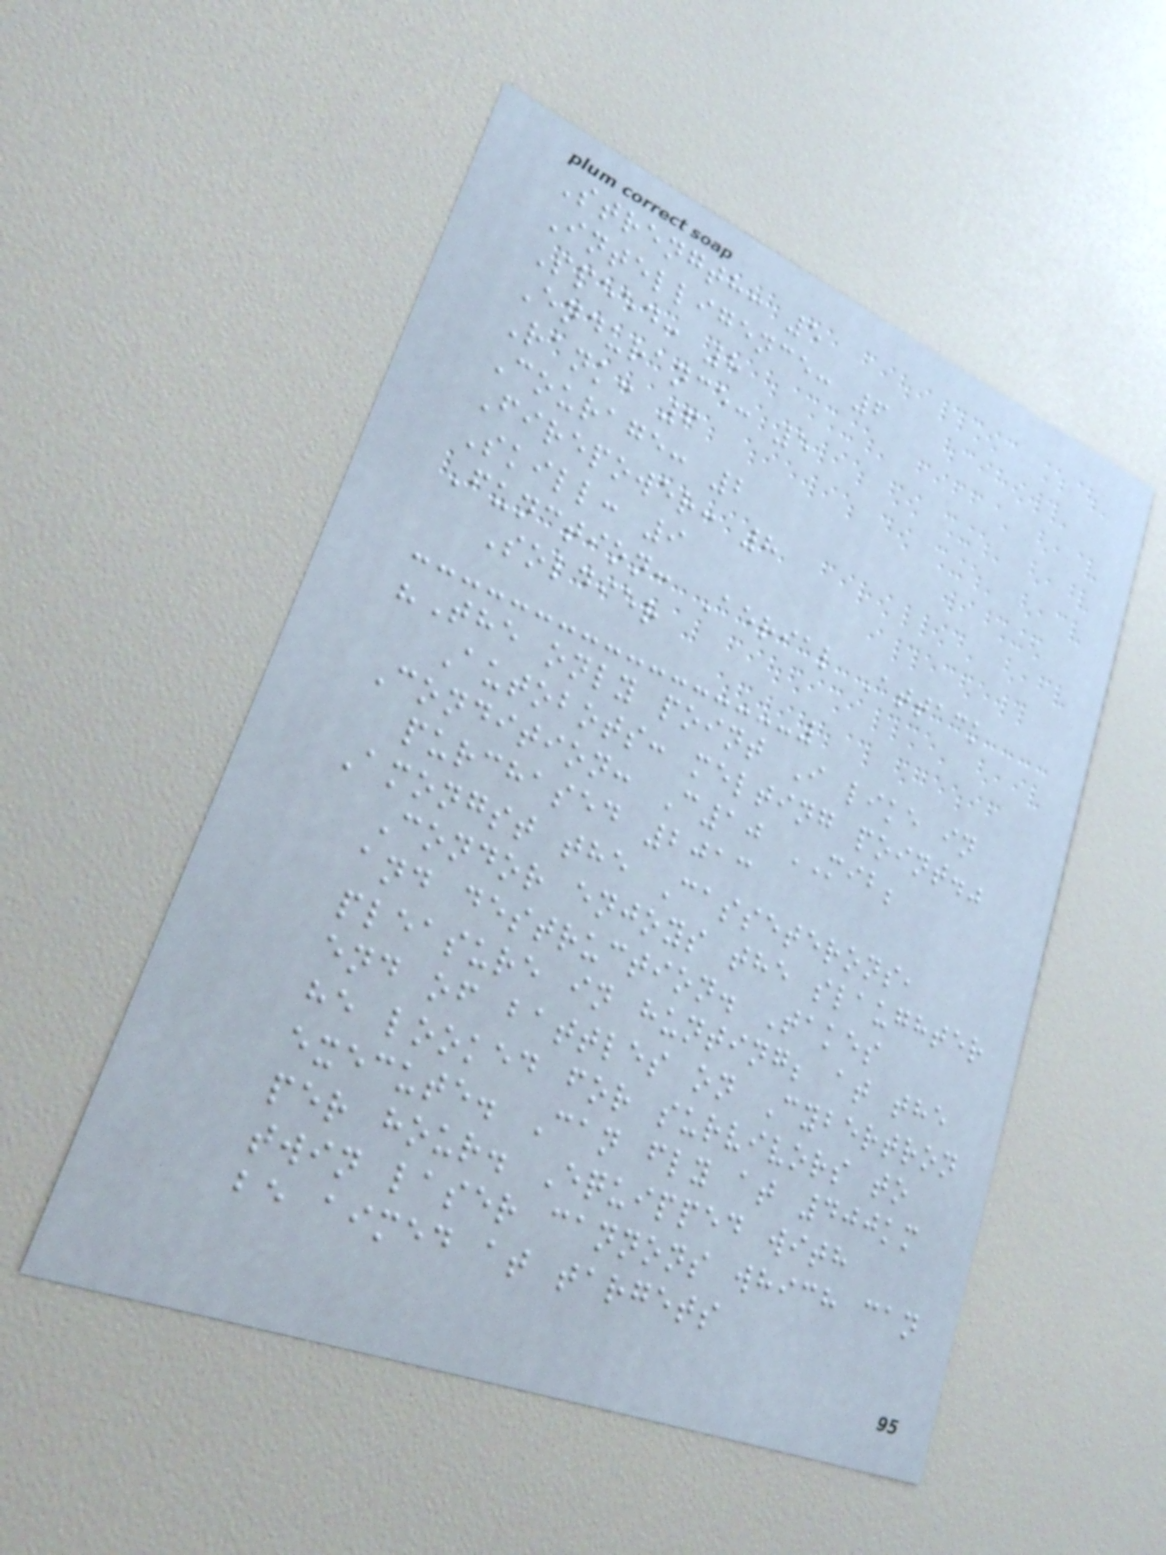Strength: 5
Intelligence: 6
Speed: 8
Endurance: 5
Rank: 6
Courage: 2
Firepower: 8
Skill: 9
Function: Aerial Attack
Soldier
"The only point I like in
Autobots: melting point."
Condition: C10 MIB;
purchased 2013
Amongst the Casseterons,
Condor enjoys the slaughter
and destruction. Takes
pleasure in hunting; at the
end of battles on Cybertron
he looked for survivors to
execute. Can fly at 400km
per hour. Equipped with
twin laser cannons which can
be aimed at targets
